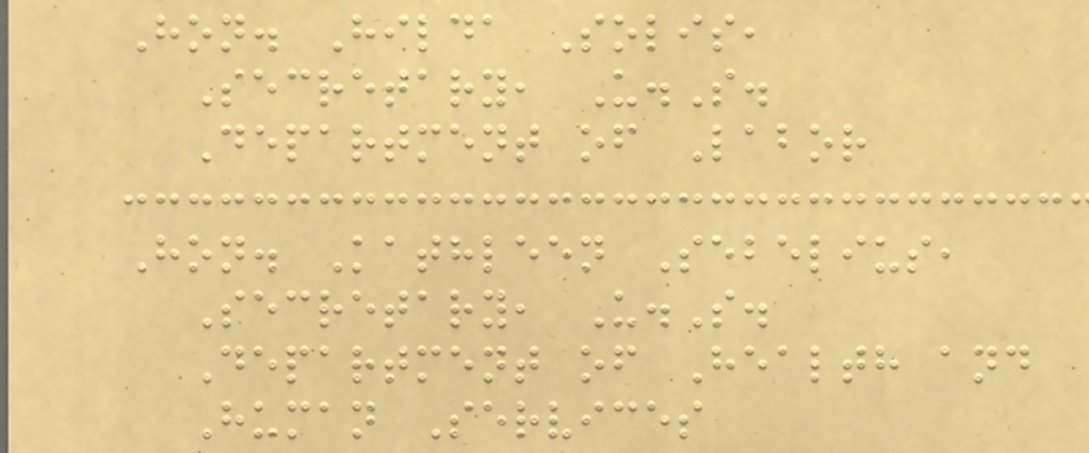Hon. Hilda Solis,
Secretary, U.S.
Department of Labor
Hon. Kathleen Sebelius,
Secretary, U.S.
Department of Health and
Human Services
